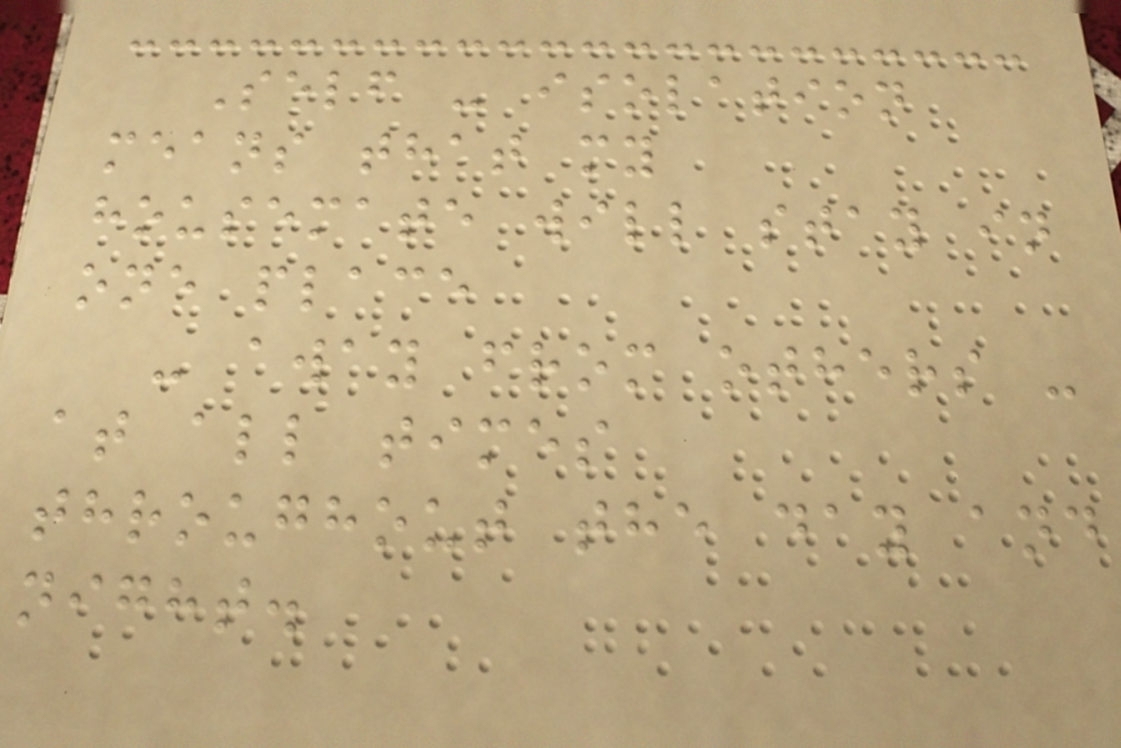Self - isolation
means that my
housemate will stay in
one place
- away from others -
at all times
throughout the day and
night.
